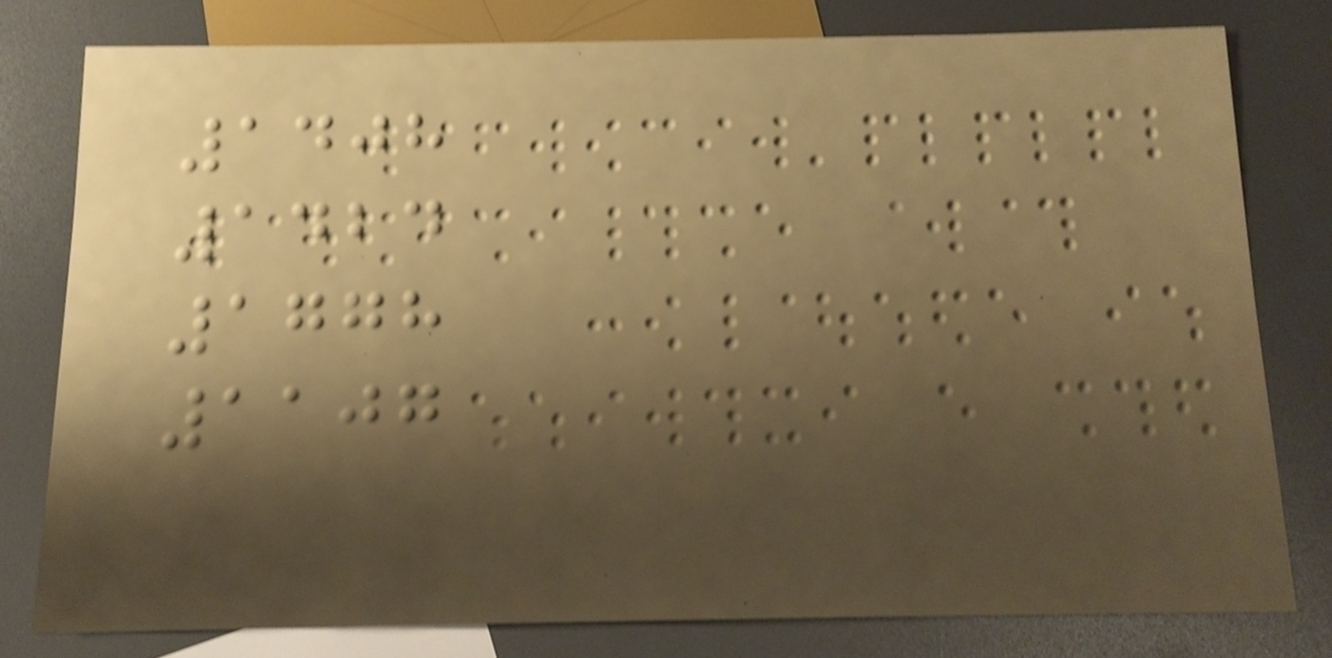1408
1424
1778
1107
